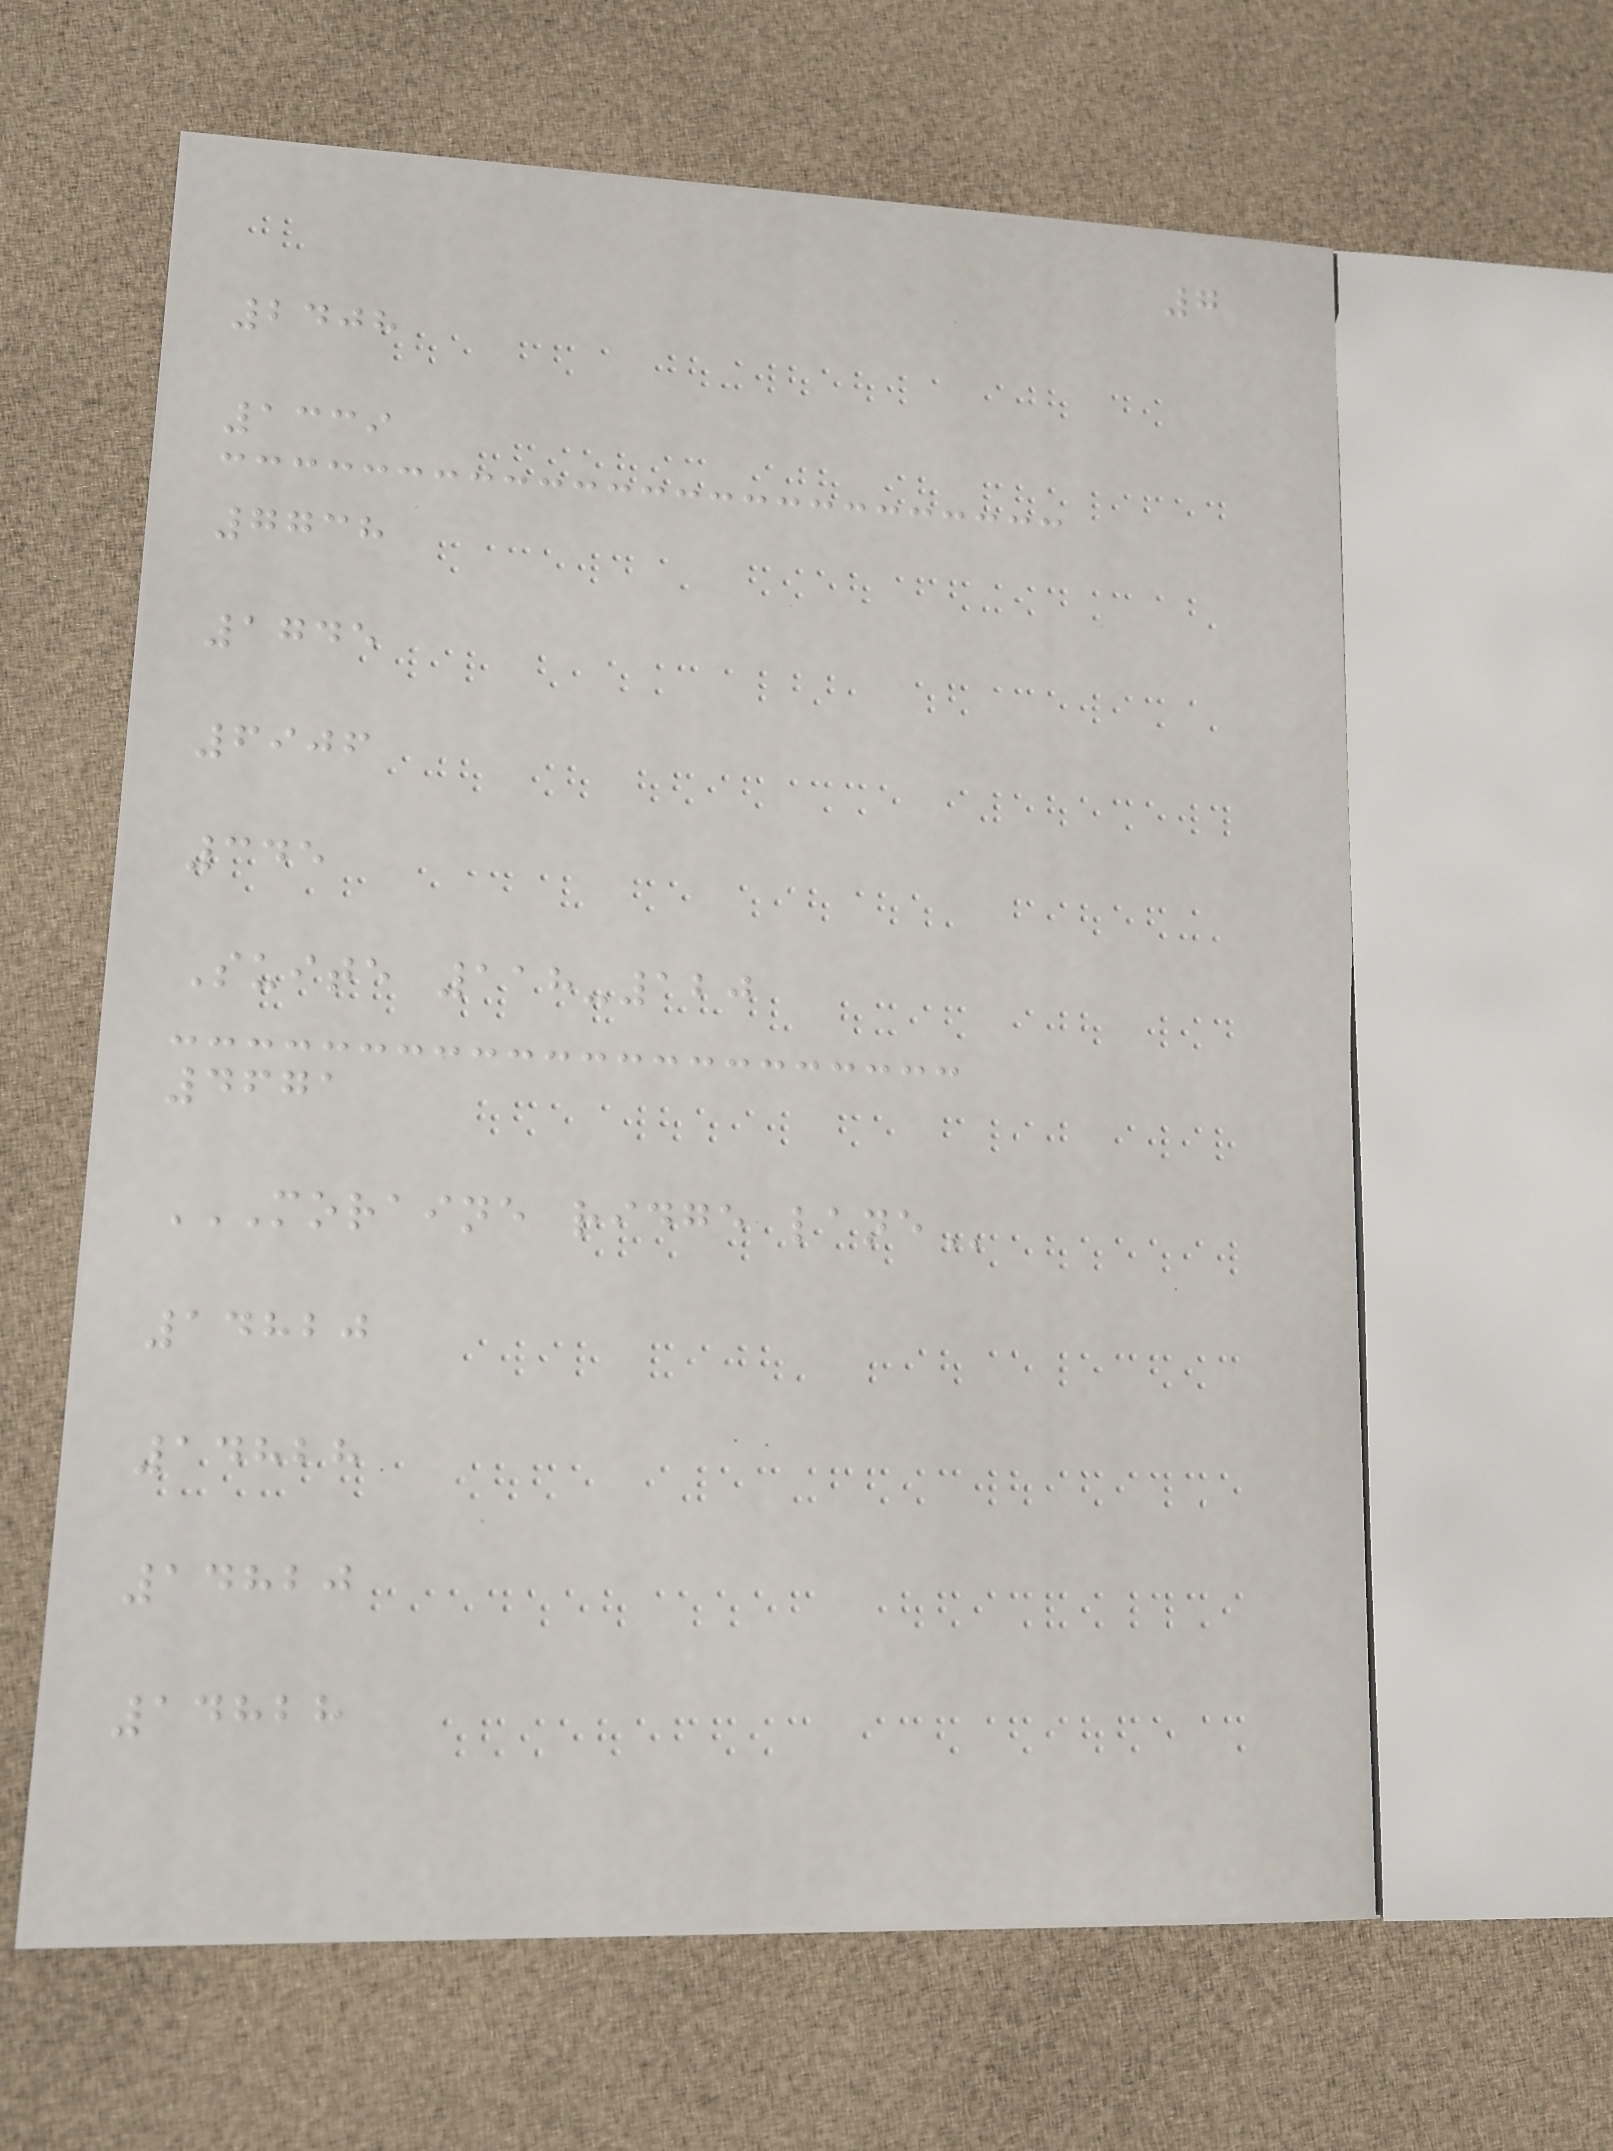7
2408
1339
7738
1745
6906
345
Suite 118-120
4671
MORAINE RIDGE LANE
14820
14828
14820
14828
